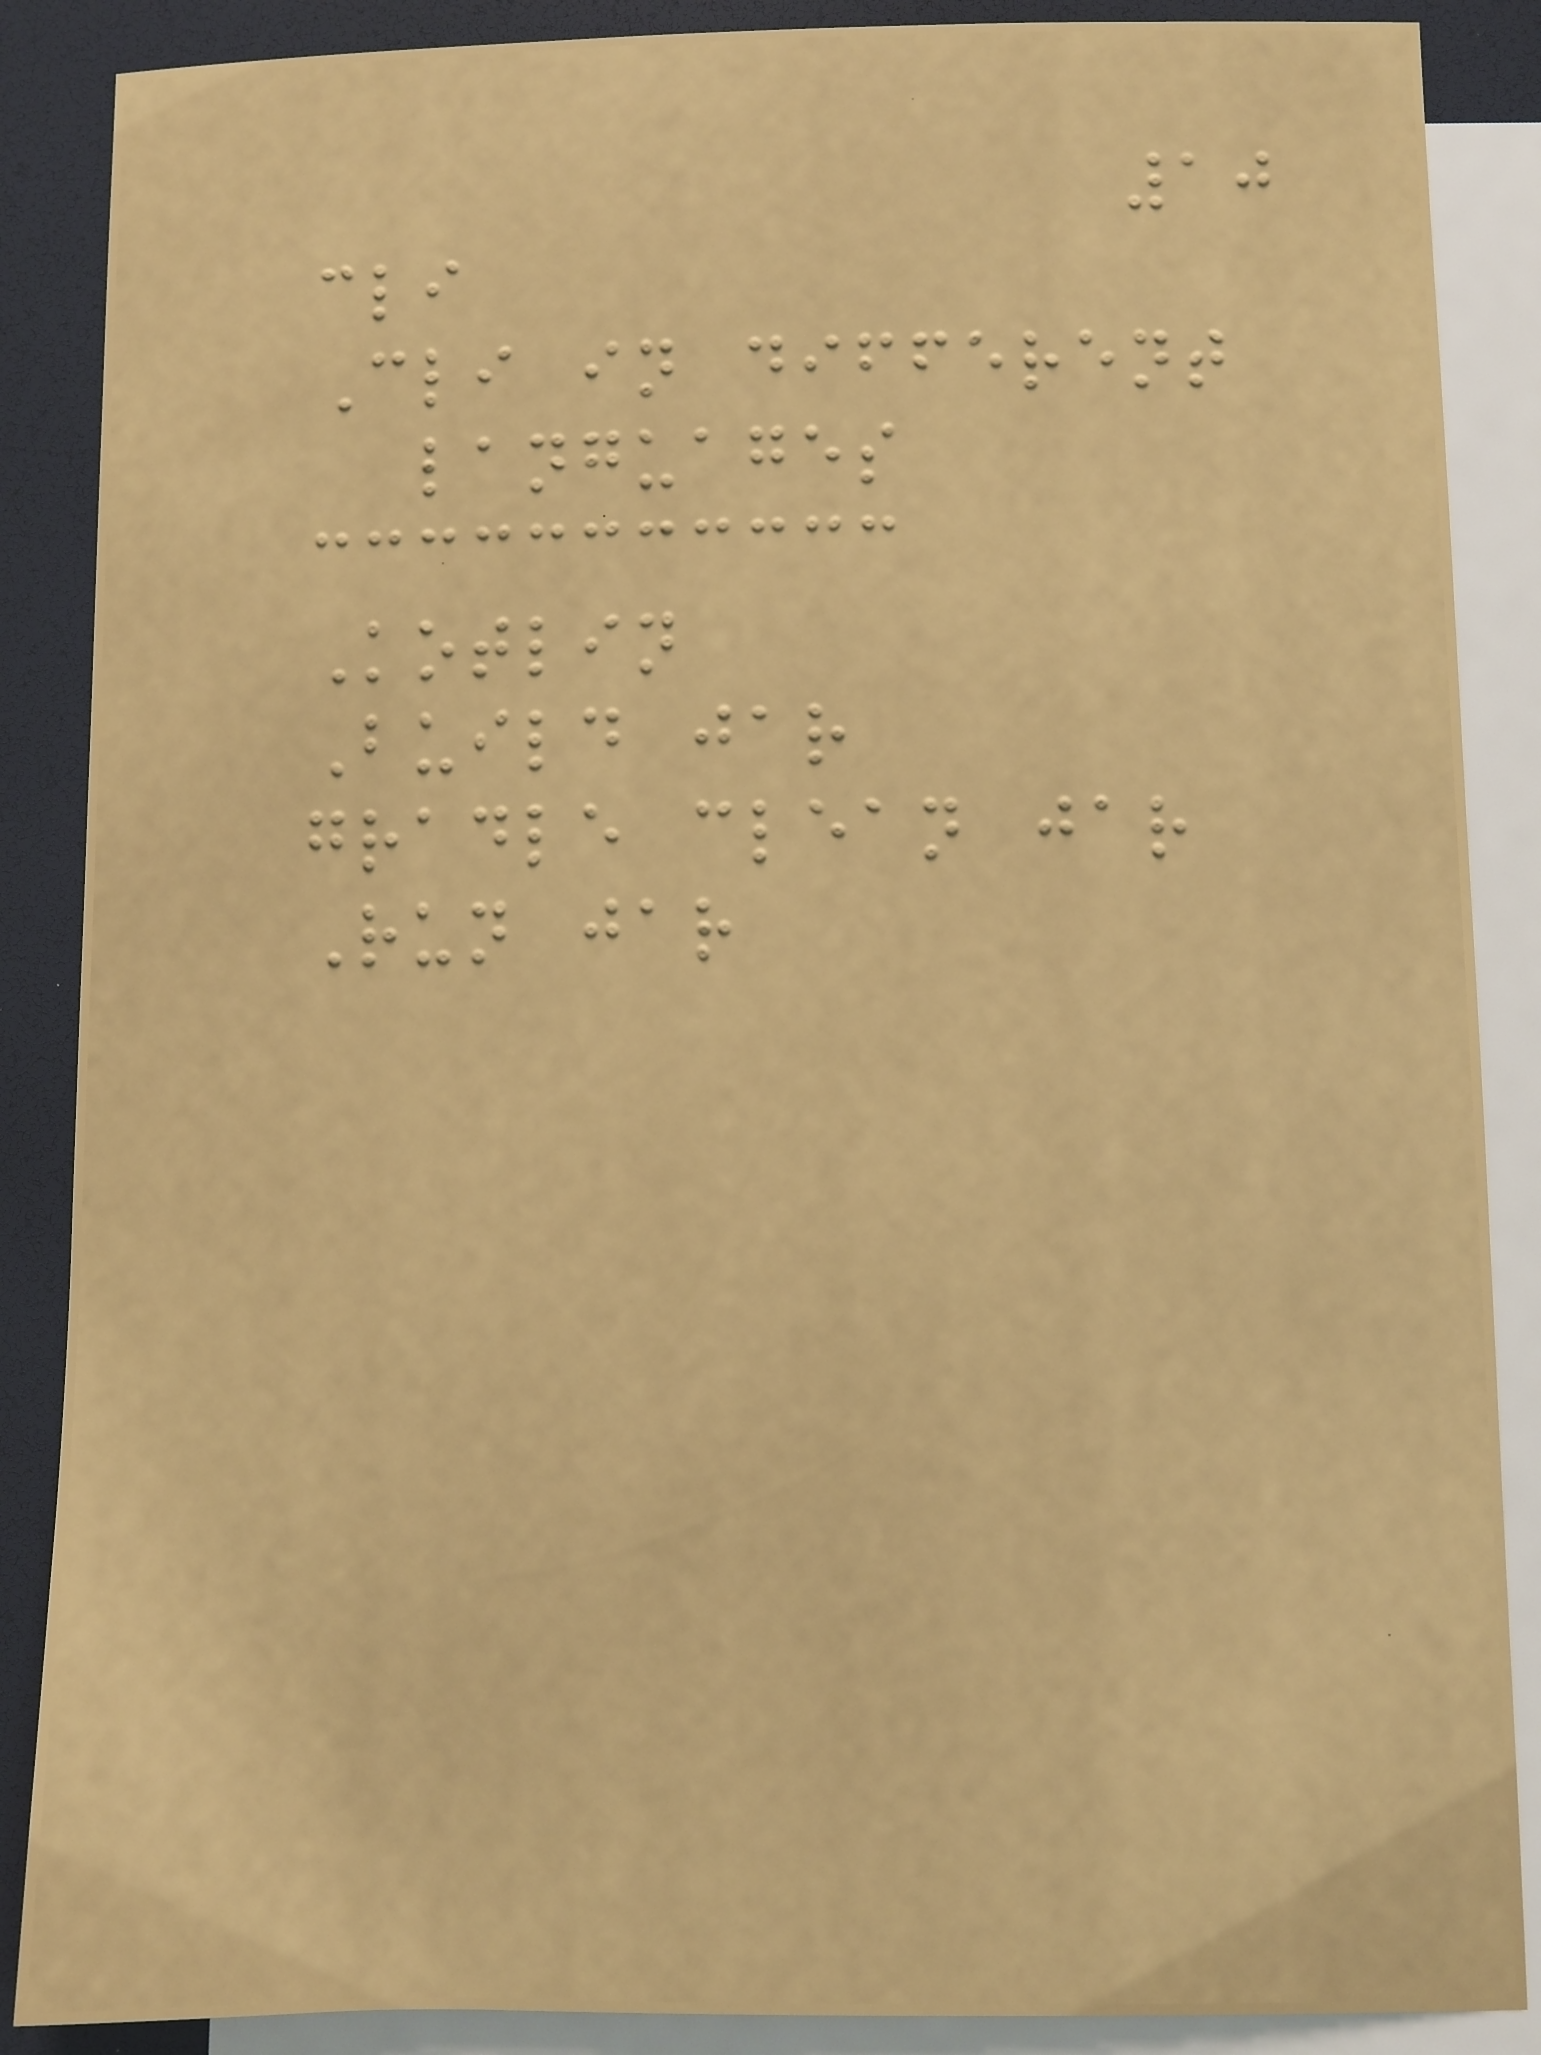10
cli
Cli in different
languages
Kotlin
Build jar
gradle clean jar
Run jar
